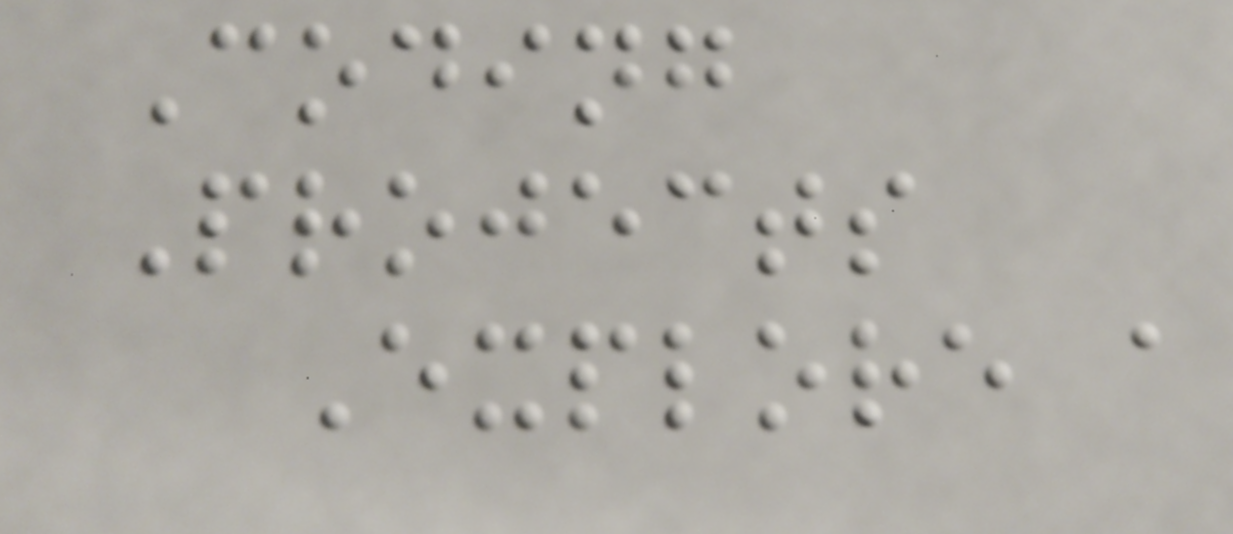Coding
Projects
Explore a
